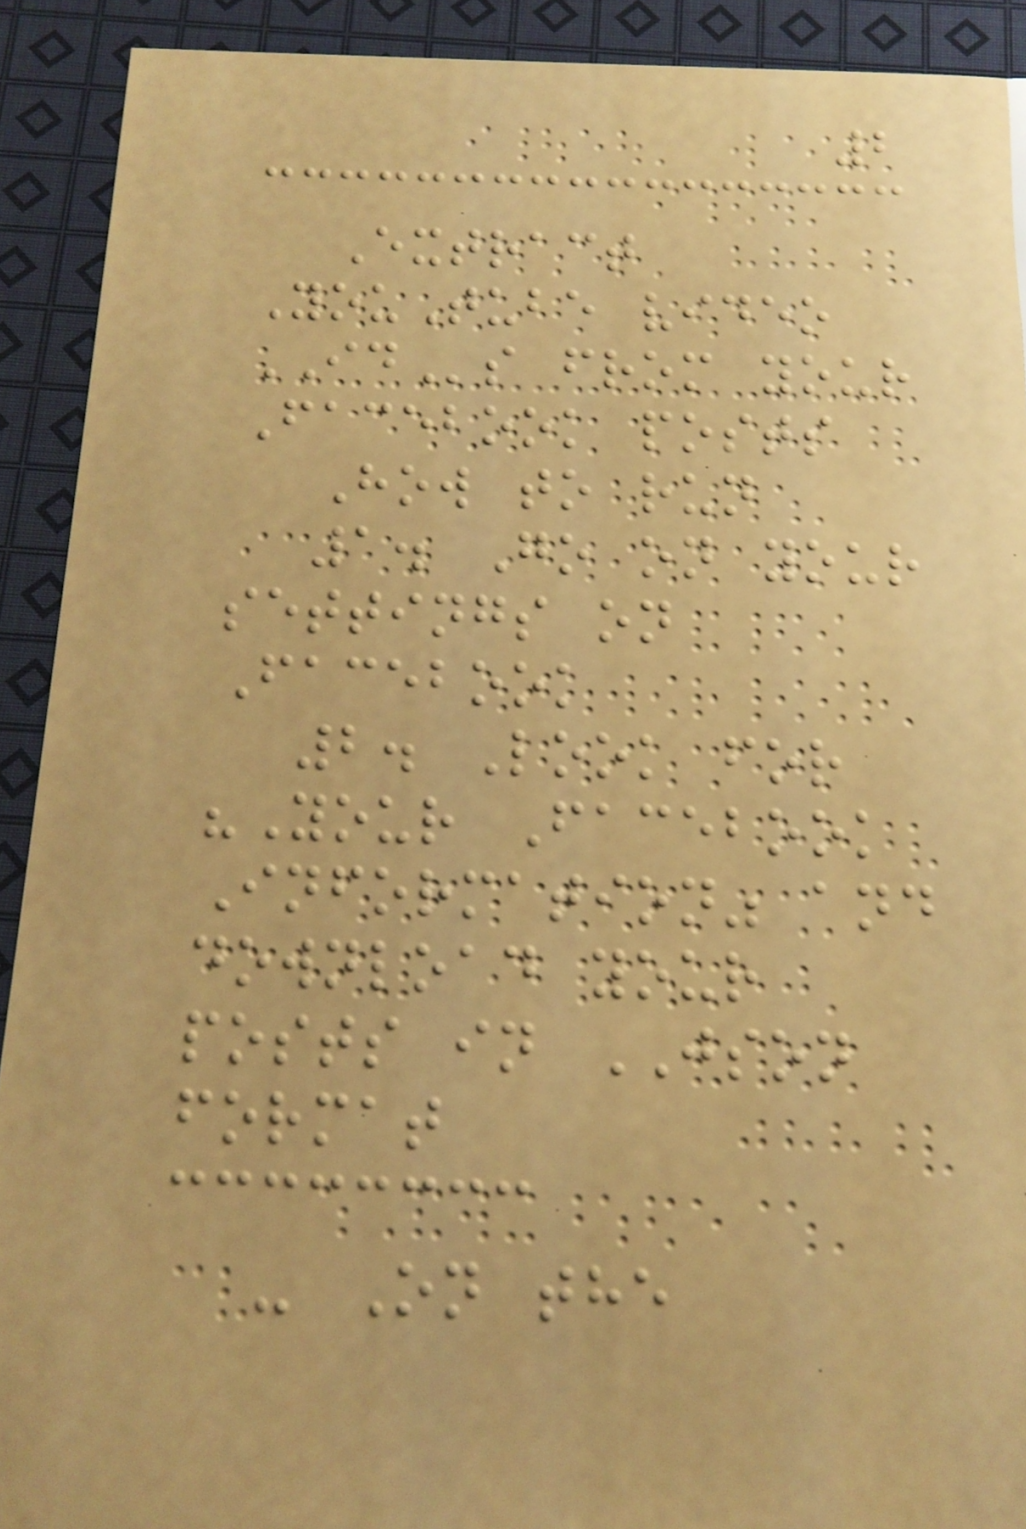2
Extract
YouTube video
IDs from your
Facebook posts
How to run
1. Go on your
settings on
Facebook
2. Look for
"Your Facebook
Information" and
download your
posts in JSON
format
- On the
